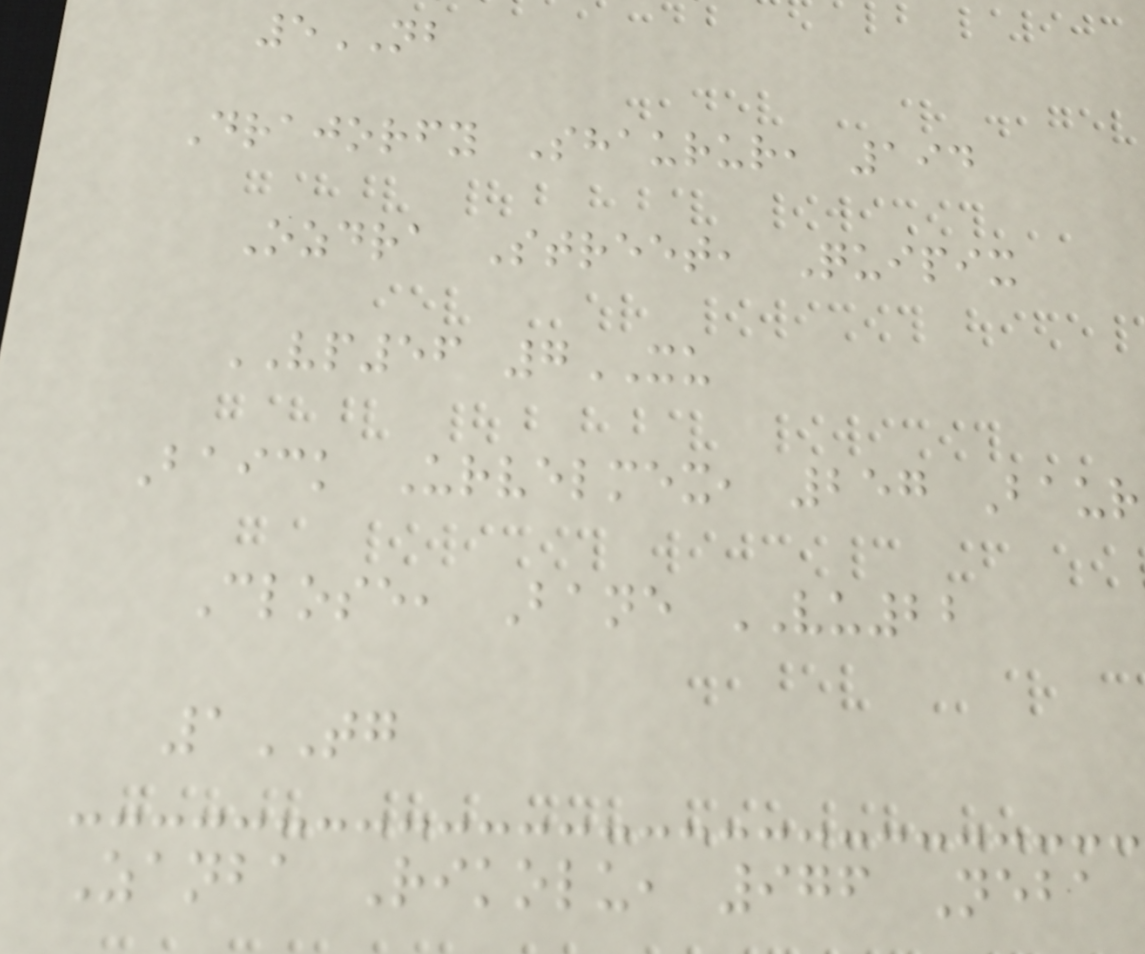5NB
Drajorfy Shaurur, 194
Ozdra Street, Quipix
VP56 7XU
Baick Urvelmex, 257 Baur
Close, Bane VU22
1TG
Zanba Rikolu, 976 Neba
